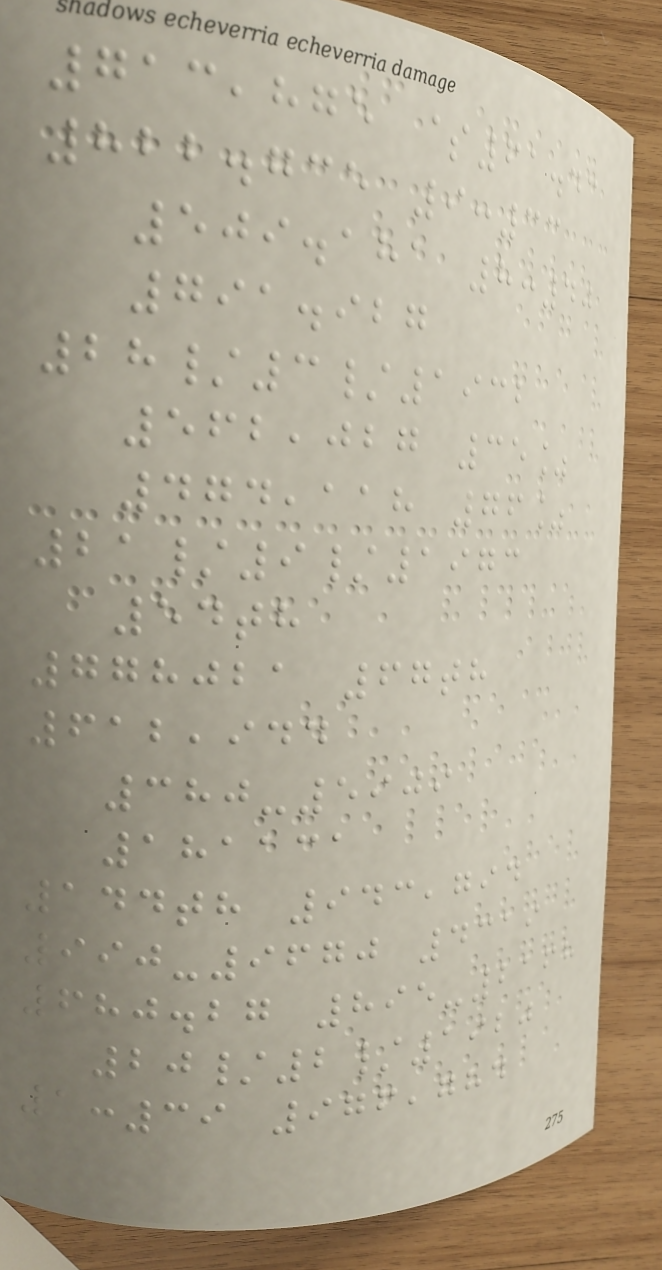713,875 $61.43
822.735 9:33
509.181 8:40
791.927
28/3/1932
562,027 35%
474,118 76%
21/9/1973
54th
778021 67th
612,944
380-5909
181131
144th 943,794
990-9670 4319
680.27 895-2168
20/2/1920
1:39 976,784
